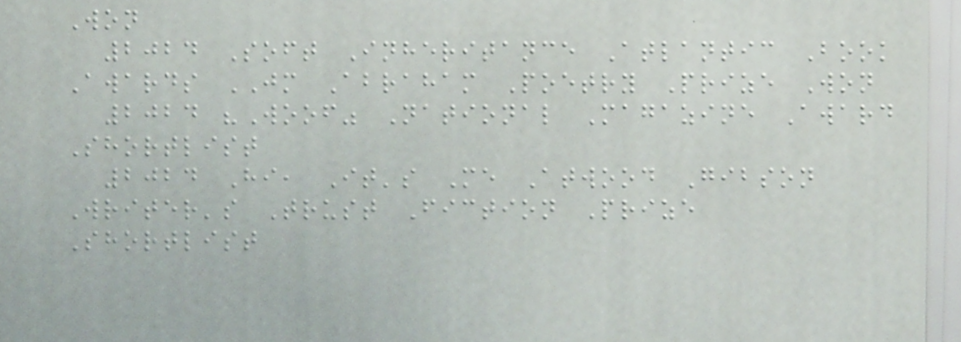Won
2024 Soft Inheritance Atlantic Book
Awards JM Abraham Poetry Prize Won
2024 "Woof" National Magazine Award
Shortlist
2024 Hi, It's Me Atwood Gibson
Writer's Trust Fiction Prize
Shortlist
